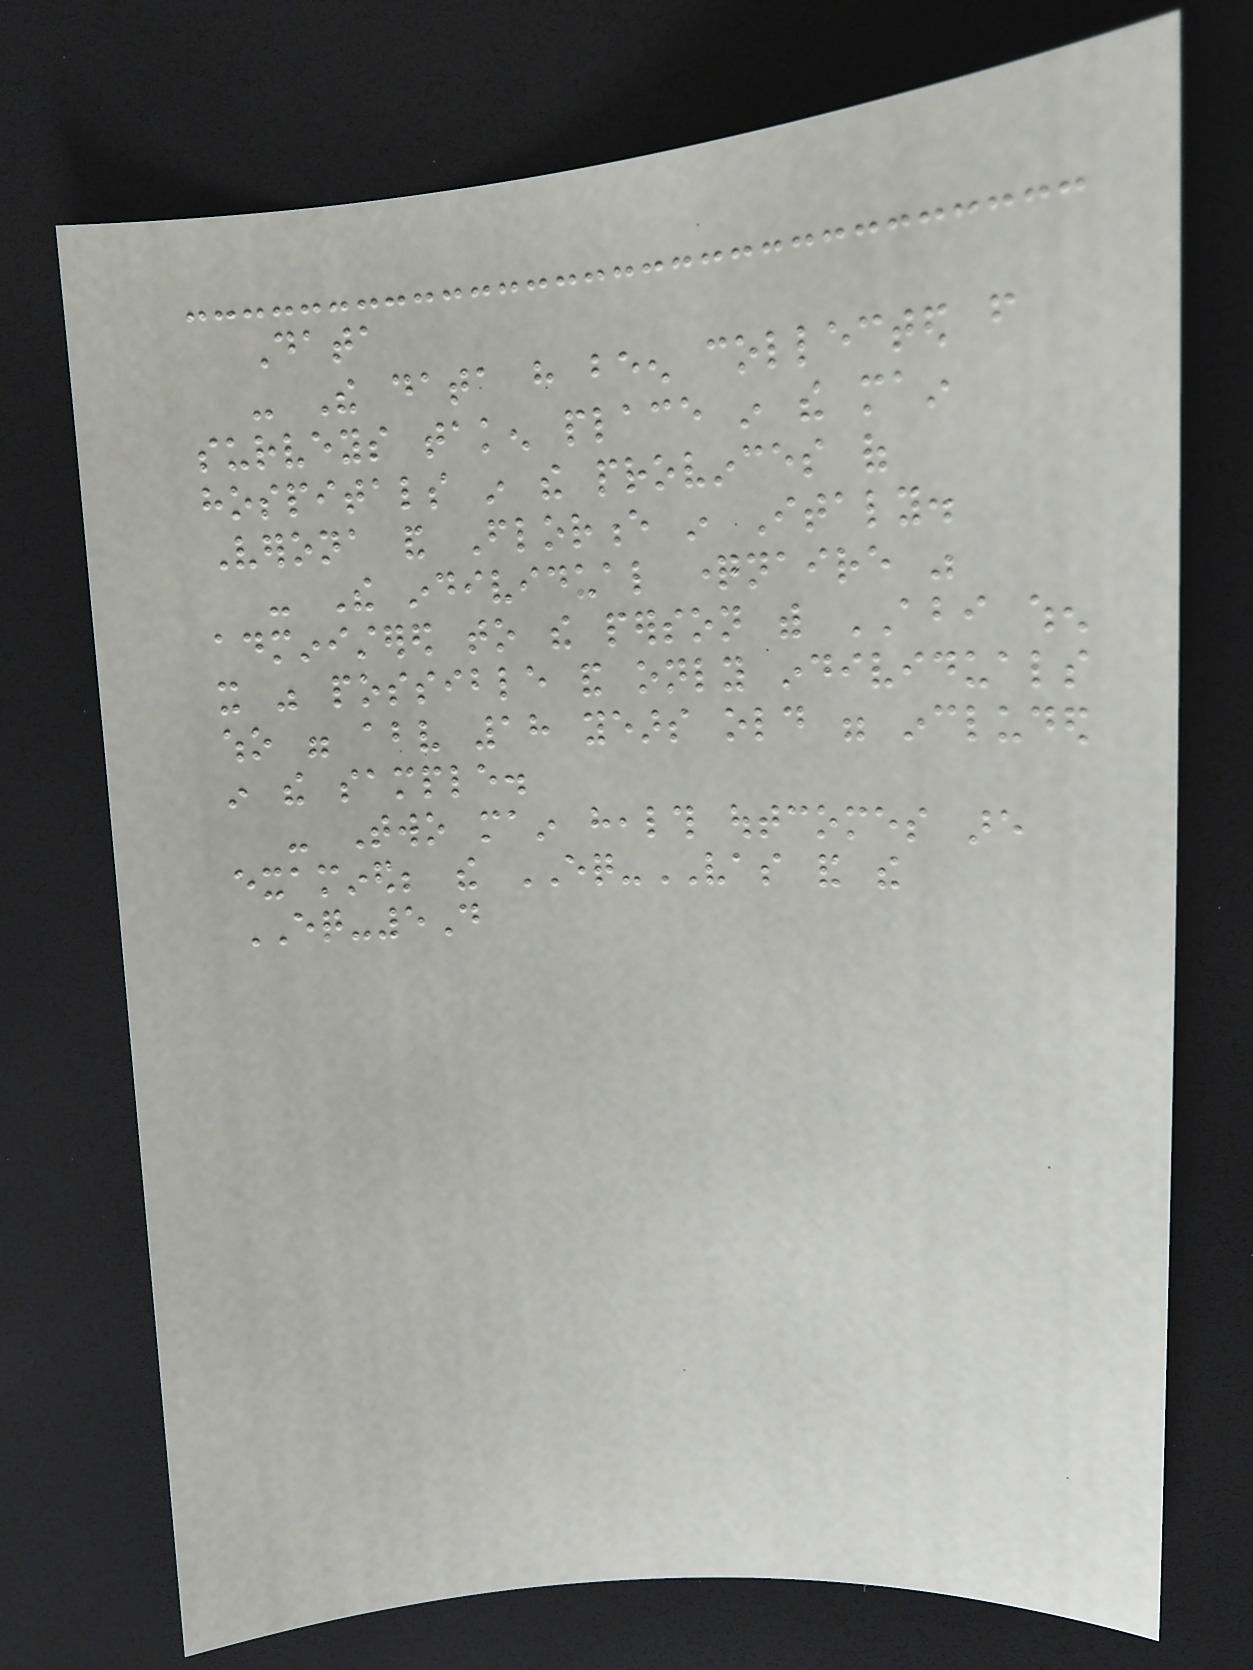Data
- The data have been collected from
surveys taken place in the main
hospitals in the provinces of
Verona and Florence in Italy.
- The individual questionnaire was
administered to the person with ABI when
it was possible and only individuals
who were above 18 years old were included
in the sample.
- Two main health outcomes are
examined; the EQ-VAS and the
EQ-5D
